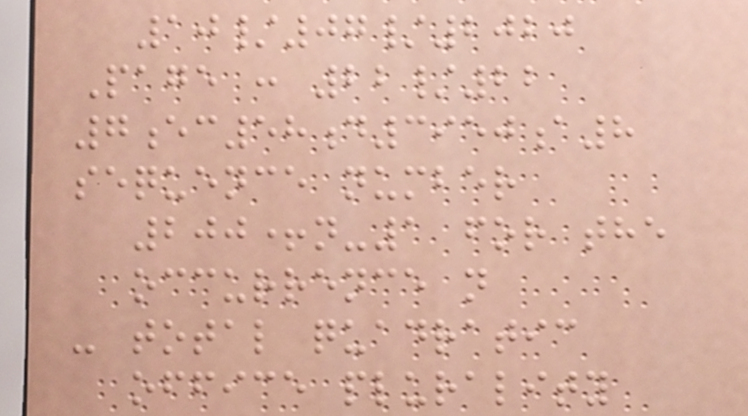10/07/2020
Page : 22/22
7ec58d3950a8
sequence number
200+n-1 for the
occurrence n
- total quadratic
office plurality
